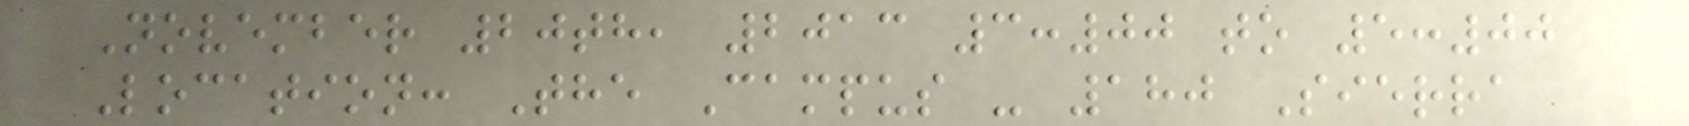November 20th, 2013 3:00 to 5:00
Location: The Campus - 180 Sierra
